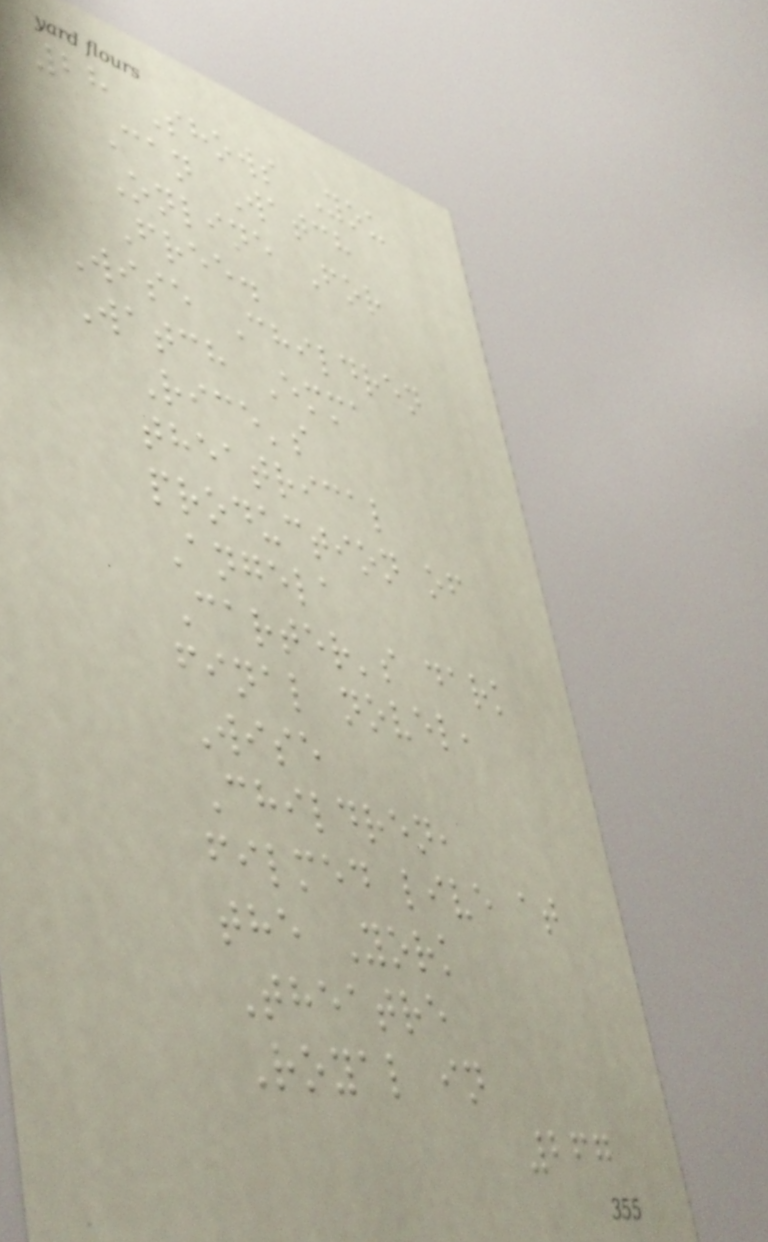28 Shows You
Can Watch
Online For
Free.
Wise Children
Watch Emma
Rice's
theatrical
production of
Angela
Carter's dark
final novel,
Wise
Children,
filmed live at
the York
Theatre
Royal in
267
